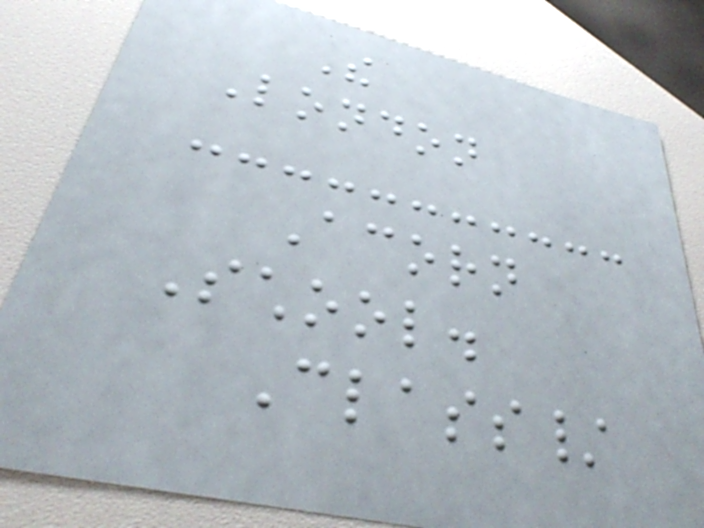The
London
Acorn
School.
Class/
